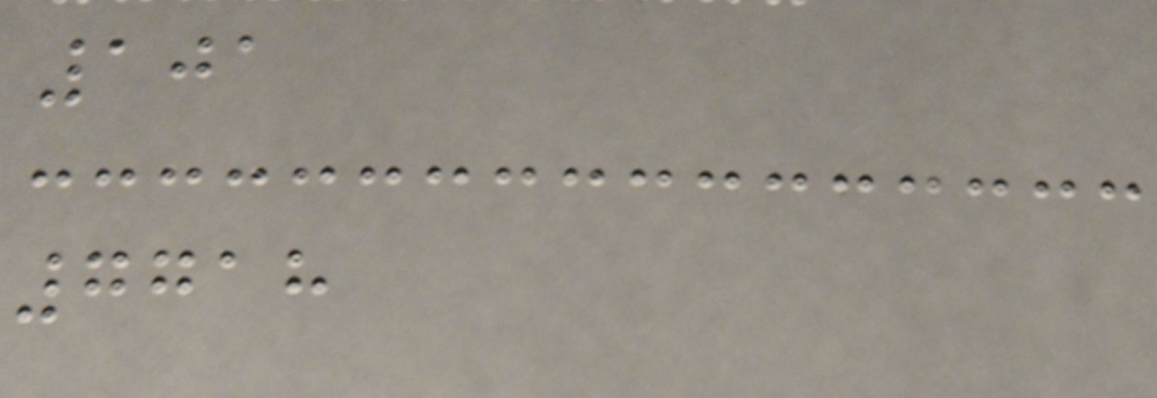101
7718
